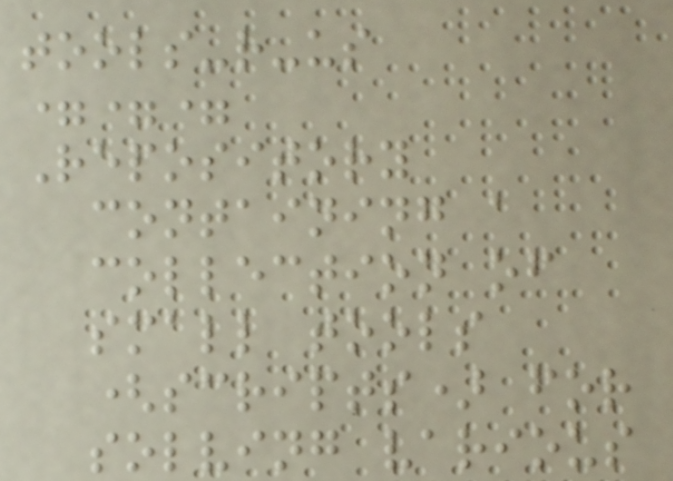tools-r-us
===
Repository
containing a
collection of
small tools
(scripts) for
solving various
